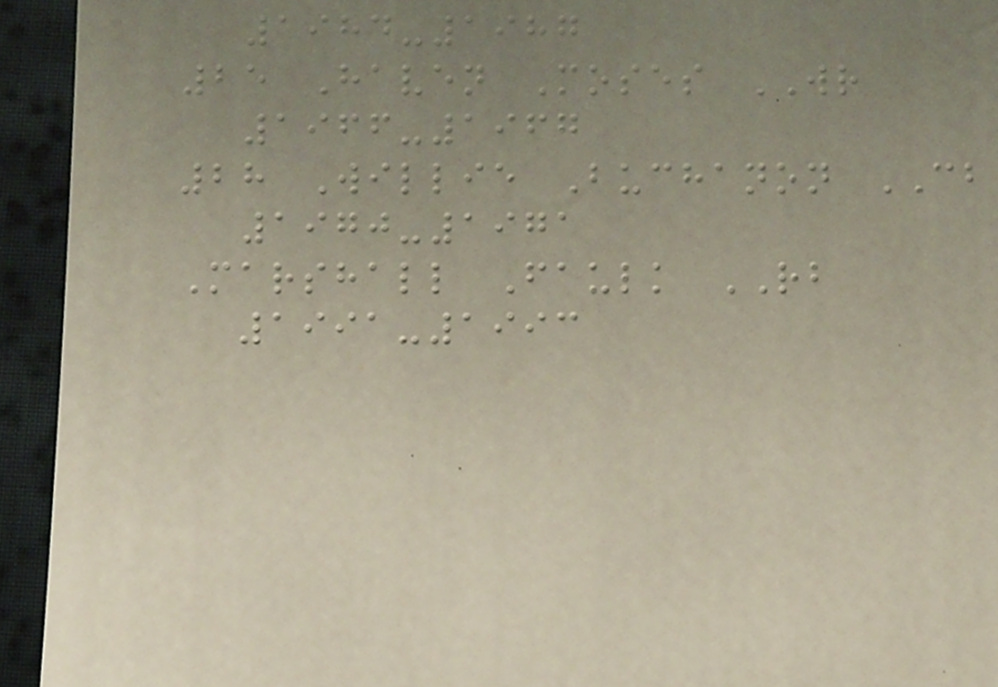1984-1987
25 Haven Moses WR
1966-1967
28 Willie Buchanon CB
1970-1971
Marshall Faulk RB
1991-1993
